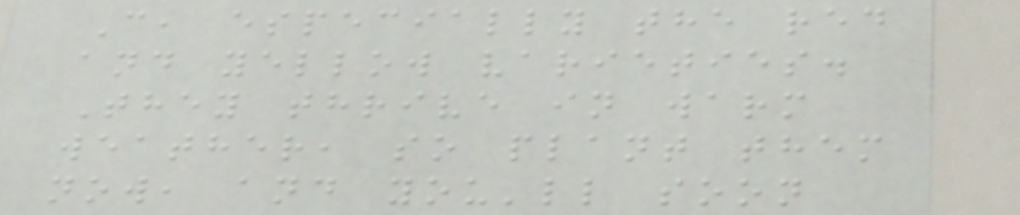C, especially the red
and yellow varieties.
They thrive in warm
weather, so plant them
now, and you'll soon
